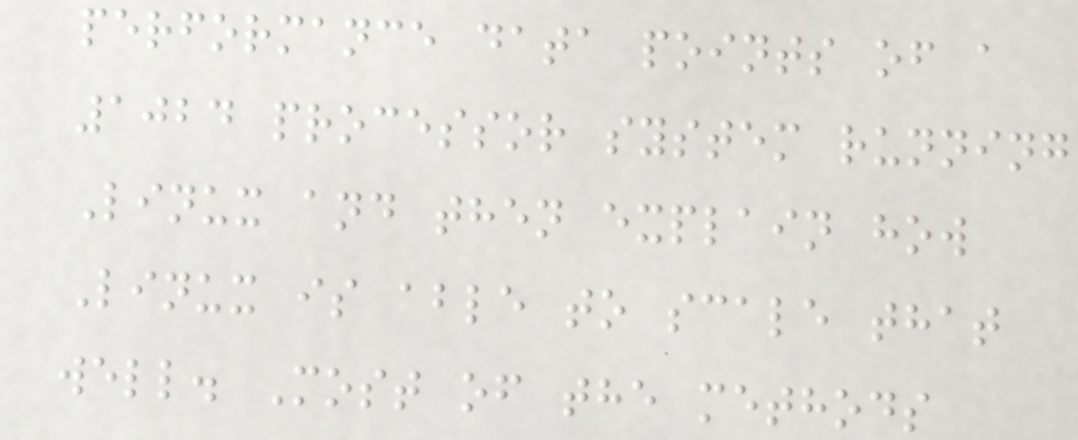performance data points of a
1024 processor system running
Linux and then explain how
Linux is able to scale that
well. Most of the methods
